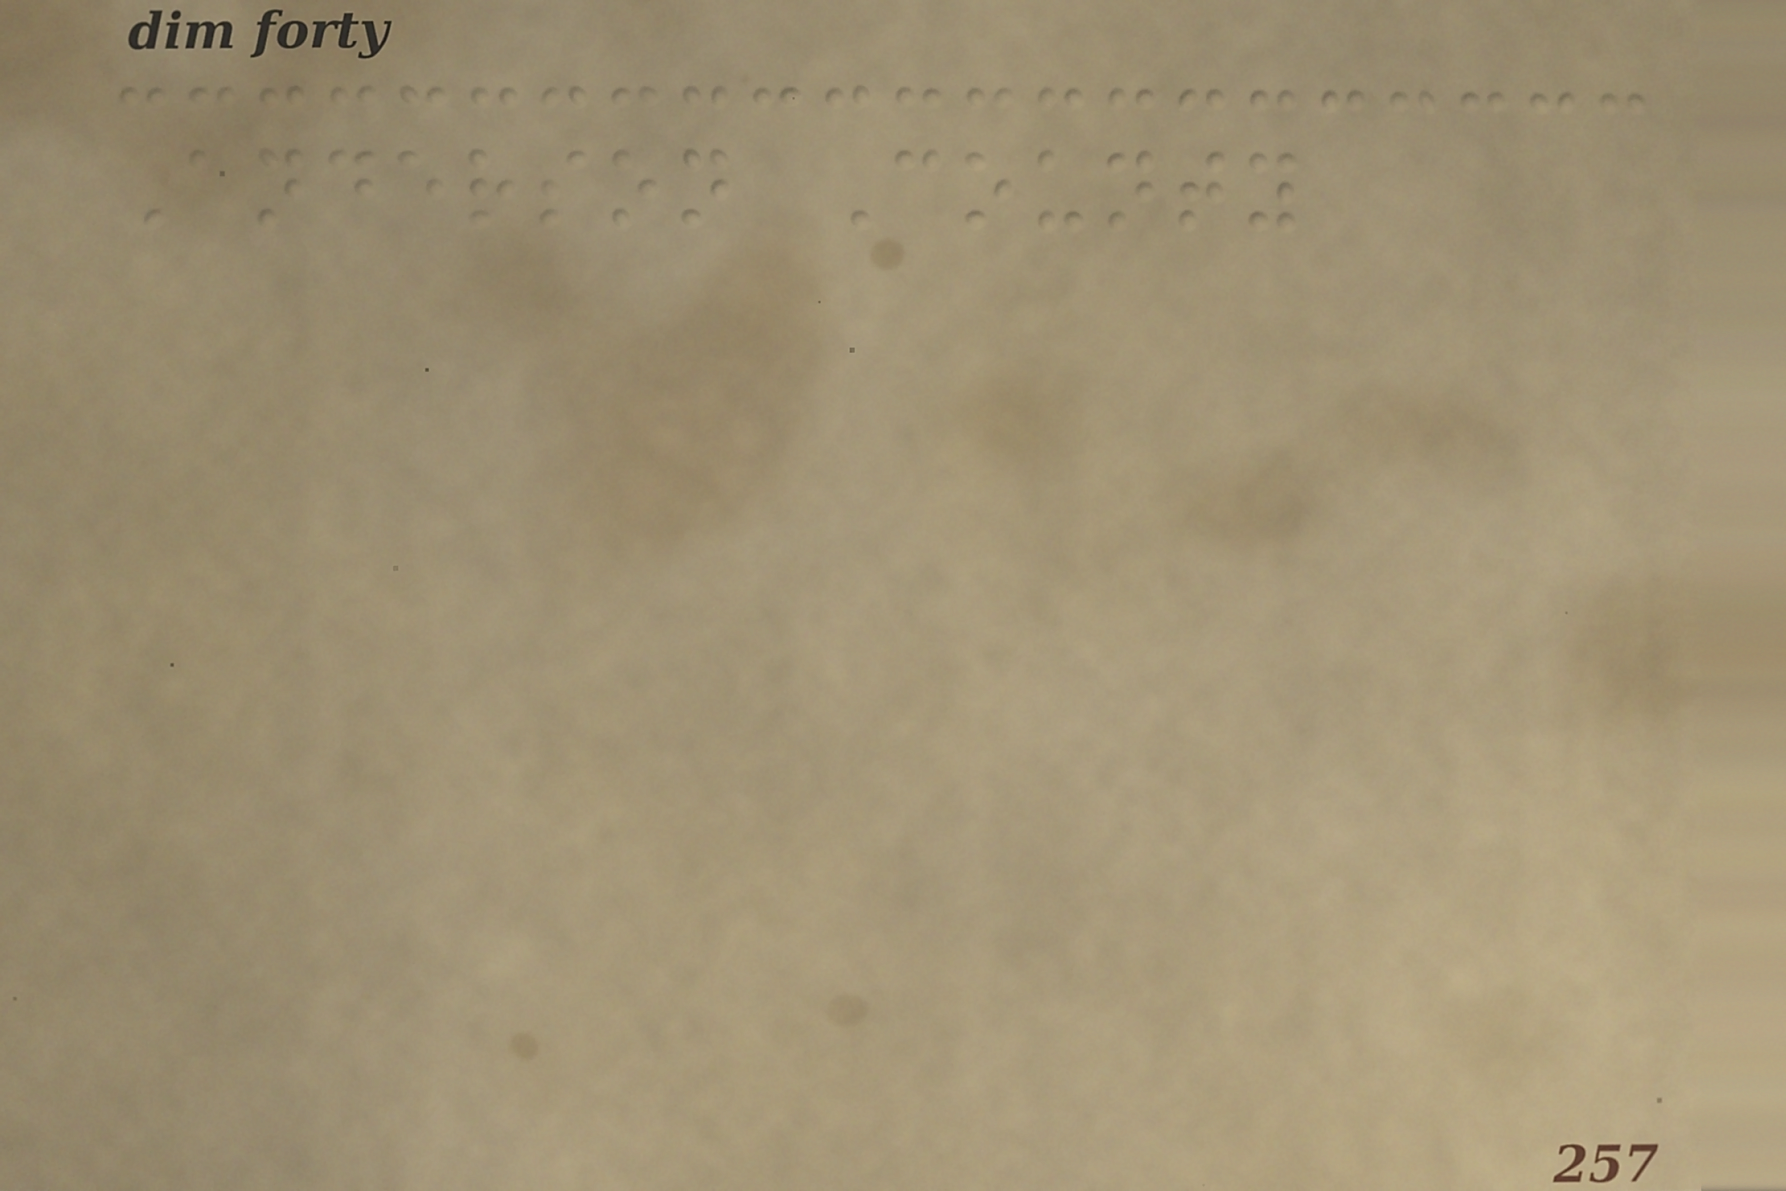Anderson County
